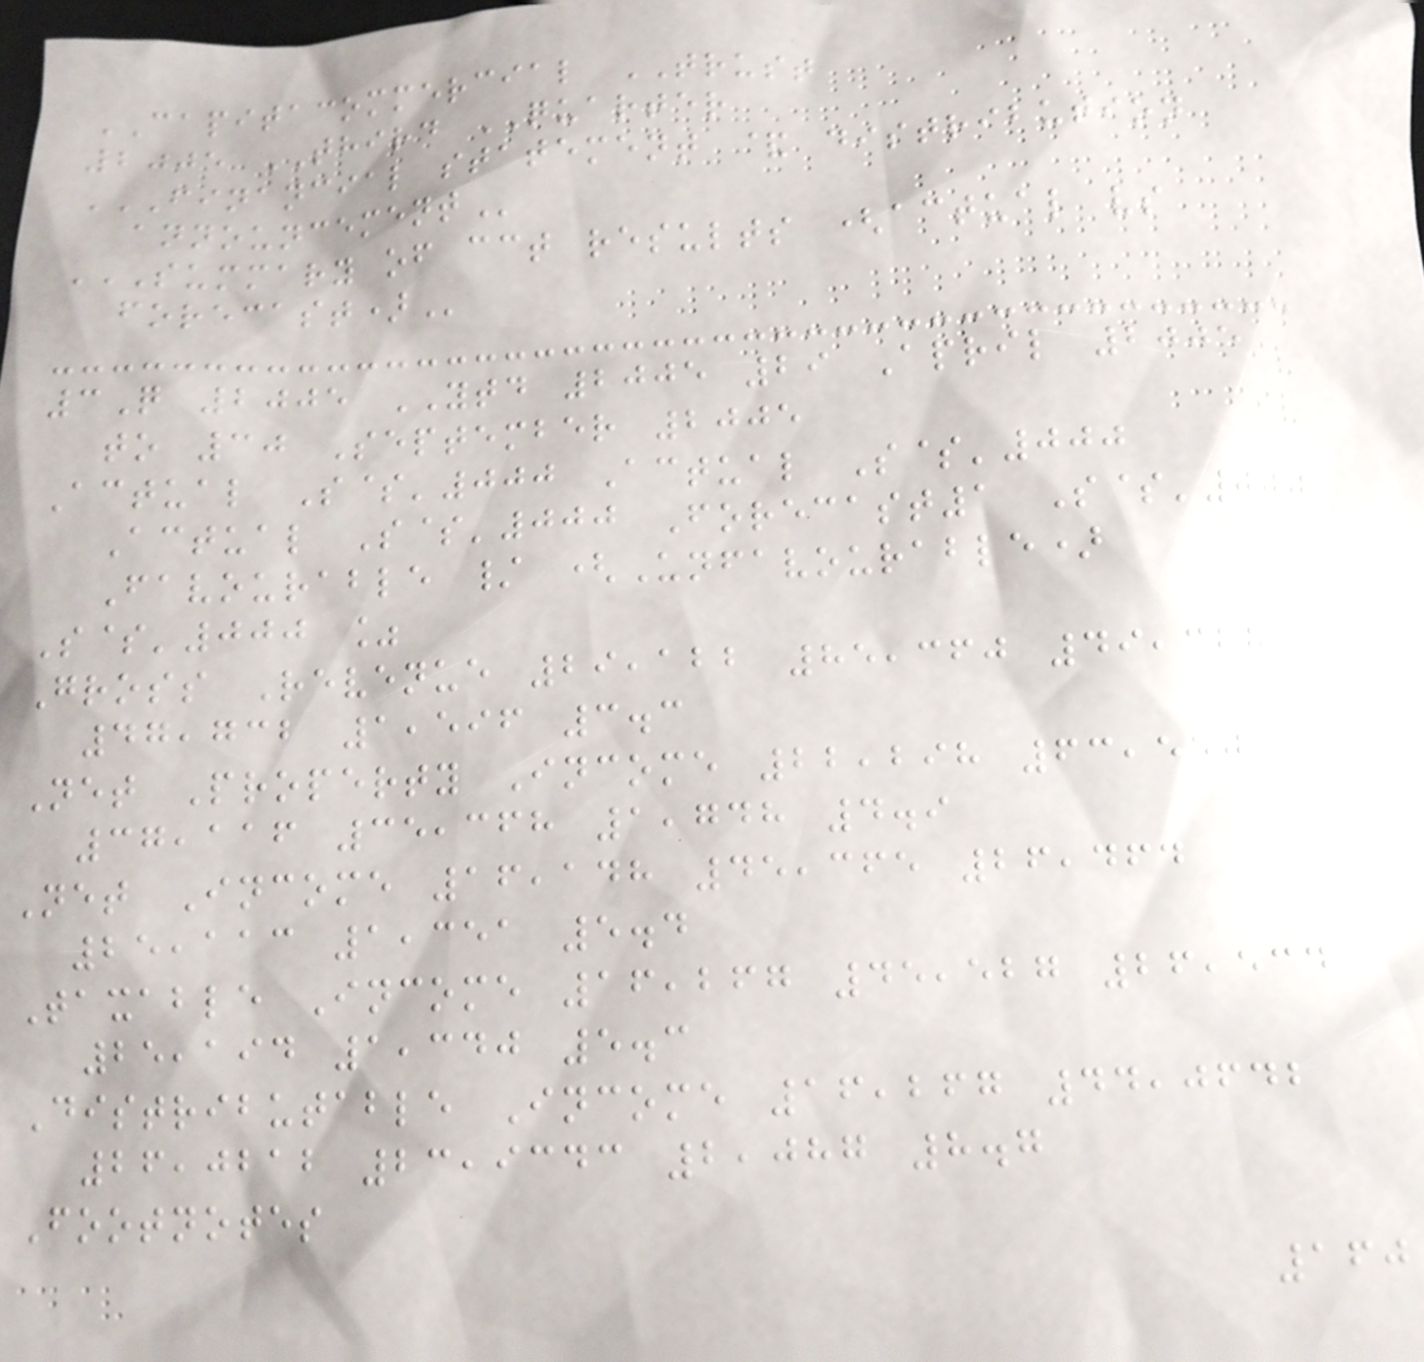CAPITACOMMERCIAL TRUST
2005 THIRD QUARTER
FINANCIAL STATEMENT & DISTRIBUTION
ANNOUNCEMENT
SUMMARY OF CCT RESULTS (ACTUAL VS
FORECAST)
3Q 2005 YTD 2005 29 April 2005
to 30 September 2005
Actual S$'000 Actual S$'000
Actual S$'000 Forecast1 S$'000
Favourable / (Unfavourable)
S$'000 %
Gross Revenue 29,122 85,360 49,328
47,732 1,596 3.3
Net Property Income 22,298 63,550
37,116 35,368 1,748 4.9
Net Income 16,148 45,365 26,464
25,113 1,351 5.4
Taxable Income 16,267 45,527 26,534
25,194 1,340 5.3
Distributable Income 16,267 44,0642
26,0212 23,9343 2,087 8.7
Footnotes
160
